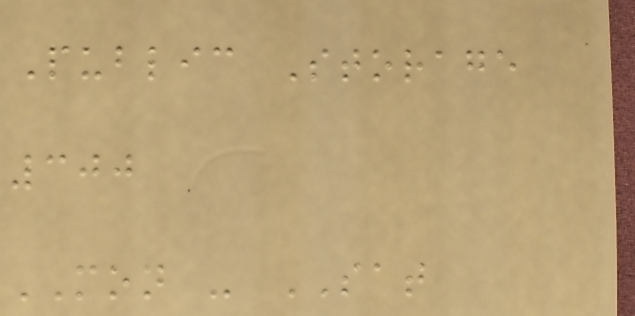Public Storage
300
MON - SAT
